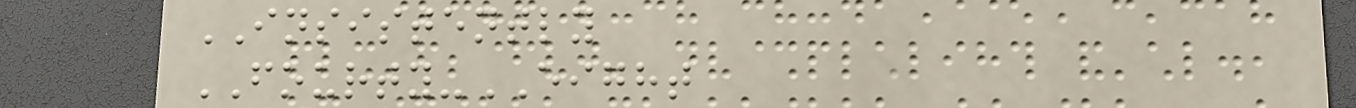INSISTENTLY
FOURTY-EIGHT
